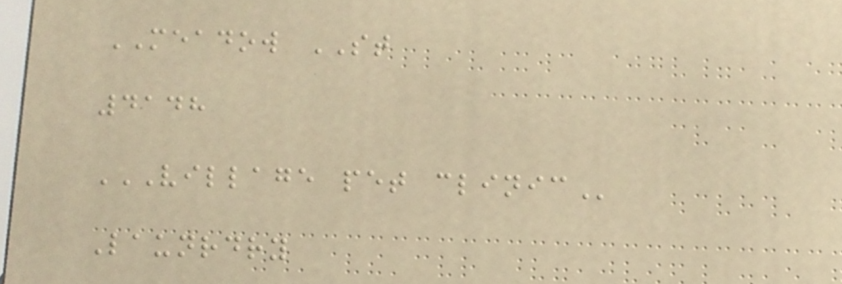MEADOW ST
4148
VILLAGE PET CLINIC
Launrdry
